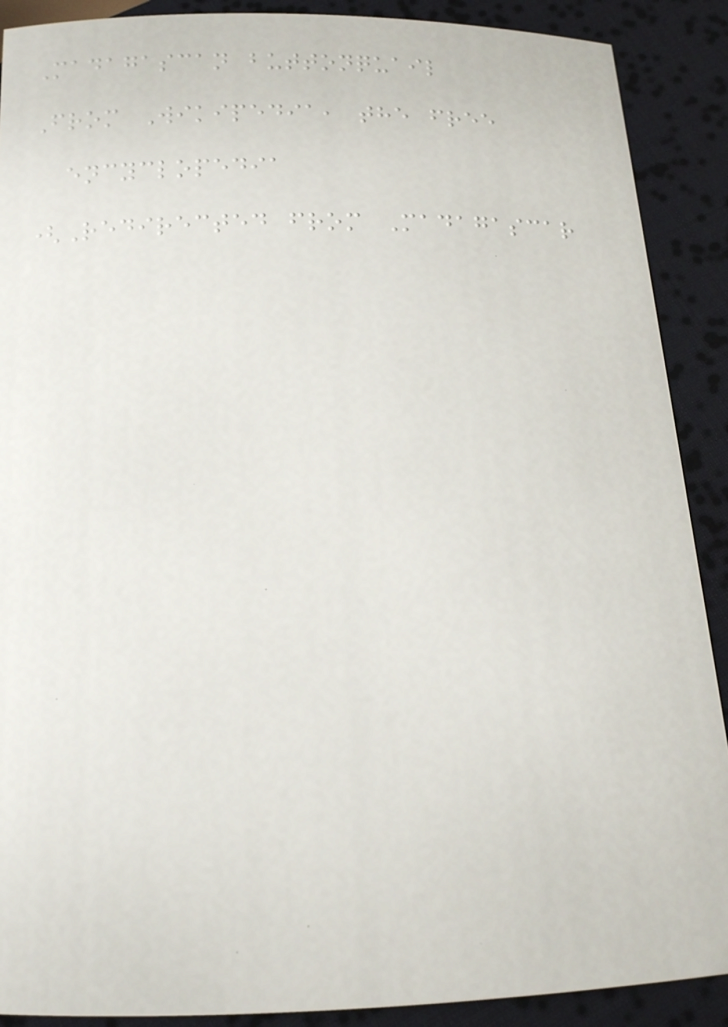Madagascan buttonquail
From Wikipedia, the free
encyclopedia
(Redirected from Madagascar
